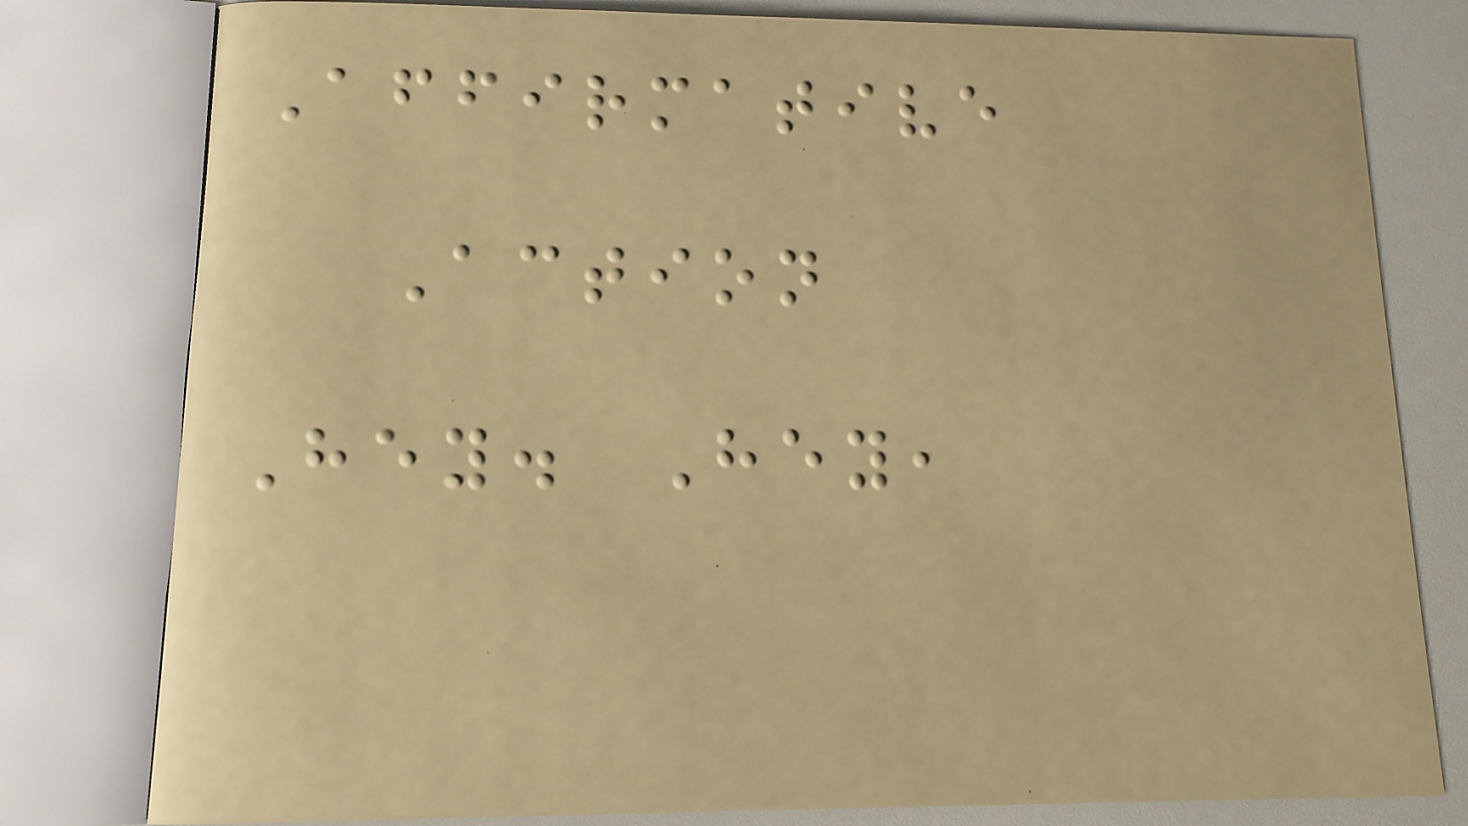Affirmative
Action
Hey. Hey,
